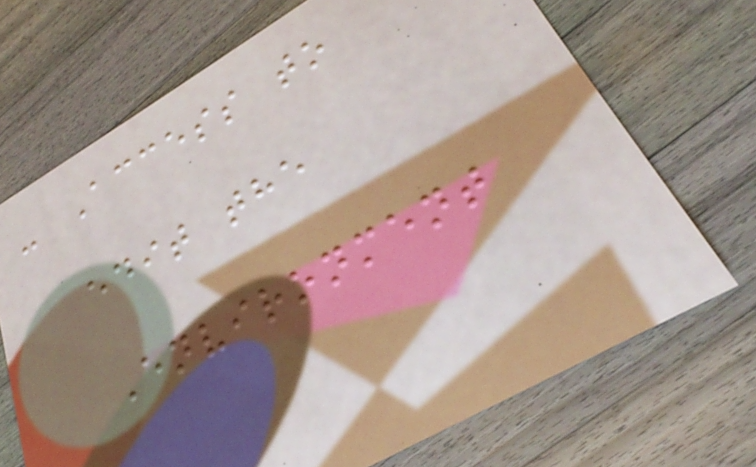- Access to
edit the
Environment
